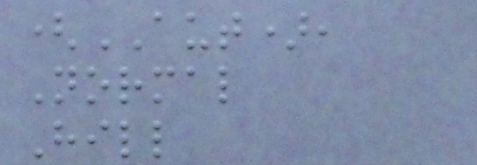(AUT),
Normal
Hill
